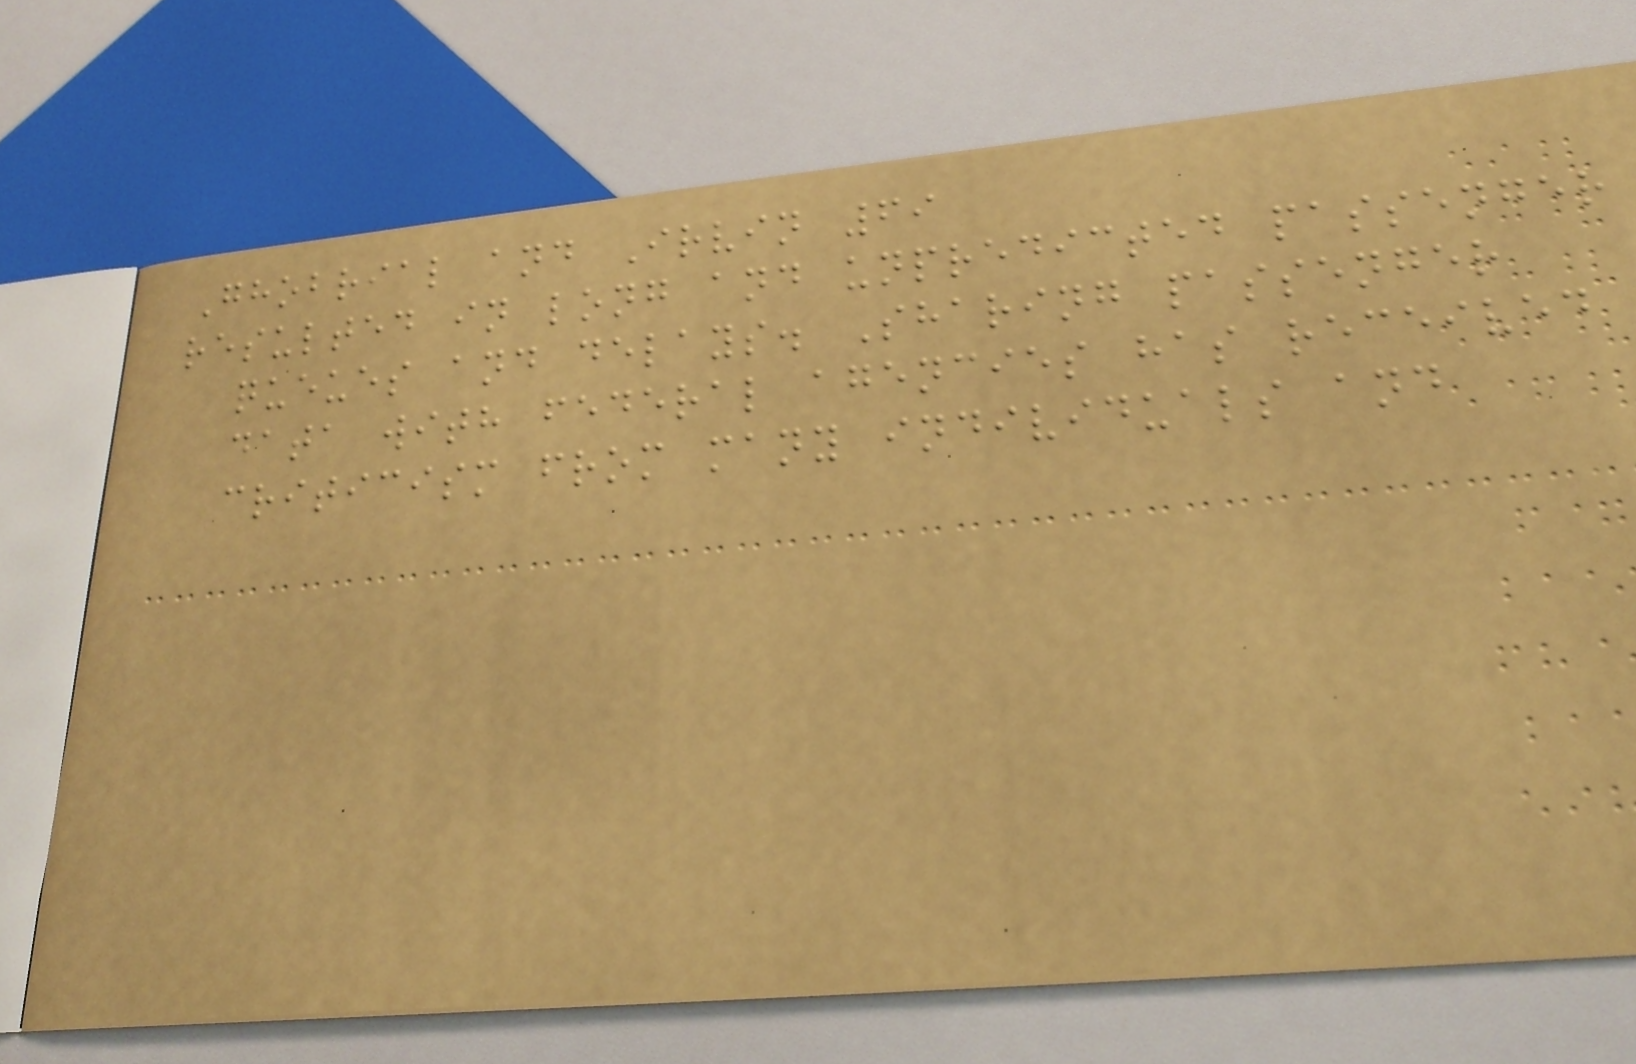Ghobrial and Irvin 69
resulted in long and unpredicted passenger
queues and delays. Sharing passenger
data with federal agencies has received
criticism from many individuals and
